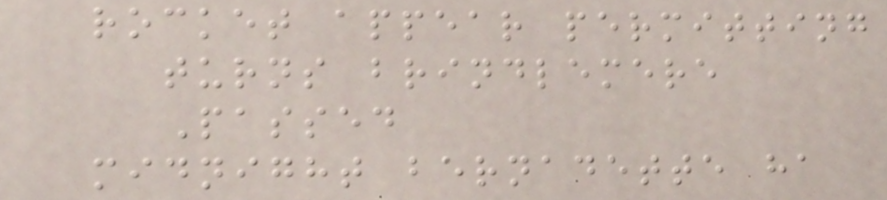rocket appear permitting
turns brindlemere
Passed
midnight bernadette ha
